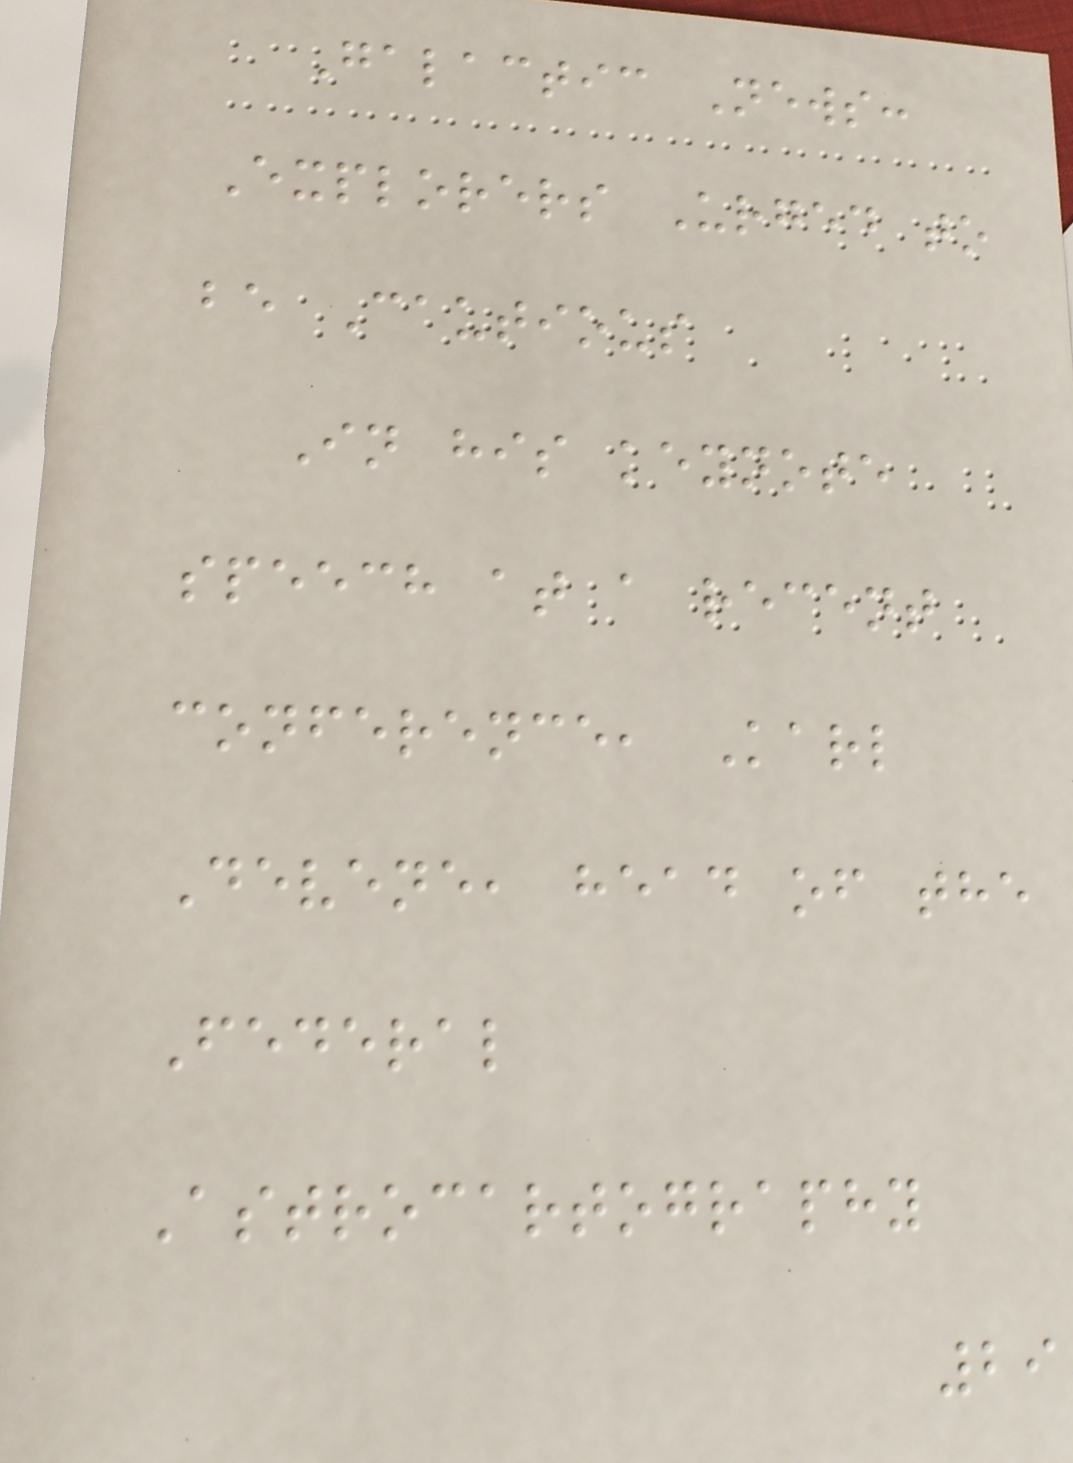Galactic News:
Explorers Urged to
be Cautious
In his keynote
speech at a recent
conference, Karl
Devene, head of the
Federal
Astrocartography
29
